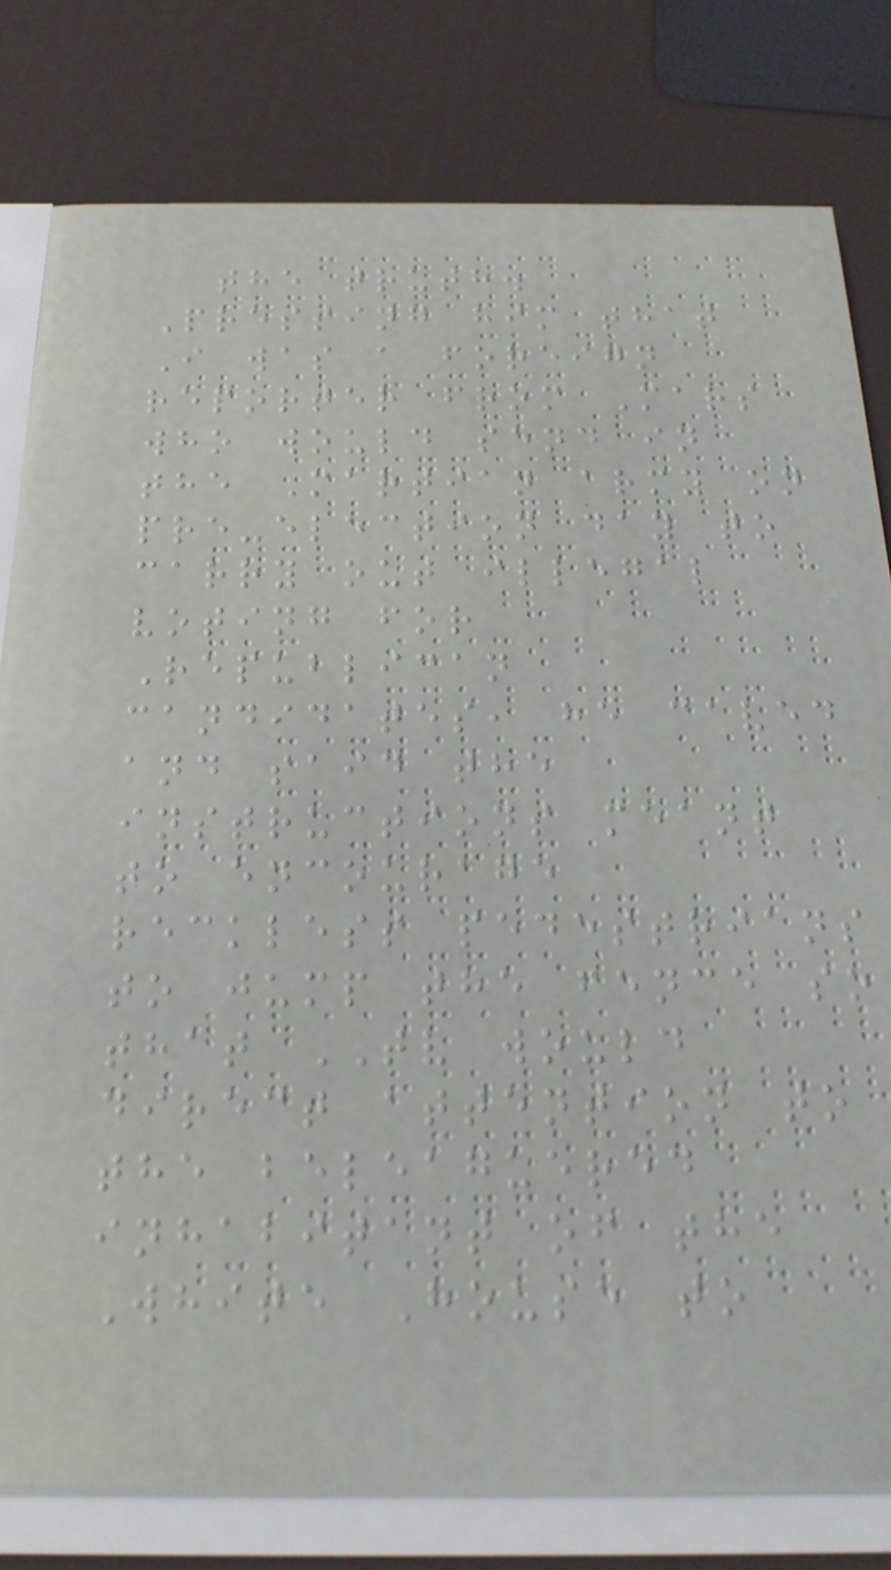the truth.
Pressing him that
I was a foreign
reporter from Mars
who would send in
the Martian army on
pre-election day to
carry out illegal
voting for
Republican
candidates, he caved
and said the
instructions meant
to encourage
reckless pedestrians
to jump the fence so
that TV would
direct attention to
the beleaguered
inhabitant of the
White House to
